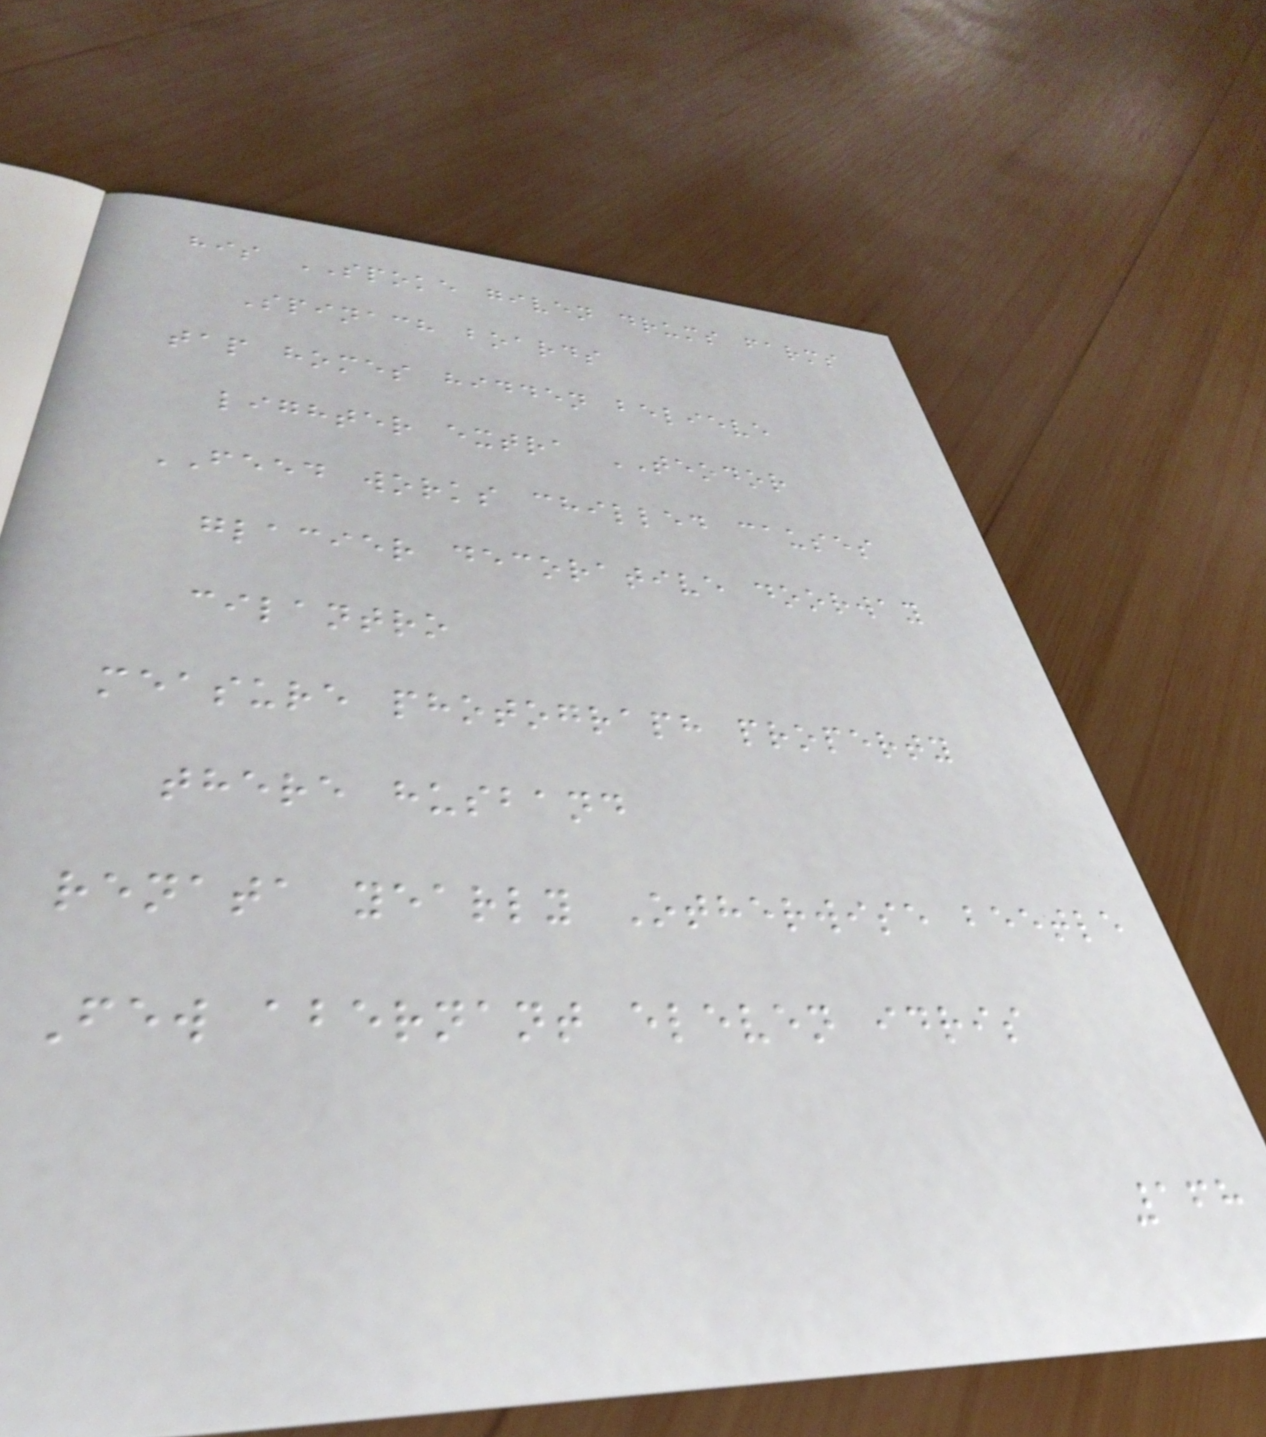his SPOKE given drums farms
Spinach boards
tap homes hidden believe
lighter extra TEODOR
FEED works chilled causes
glacier decorative doorway
cilantro
measure photograph property
there husband
renata yearly Otherwise beetle
Few abernant eleven idris
168
